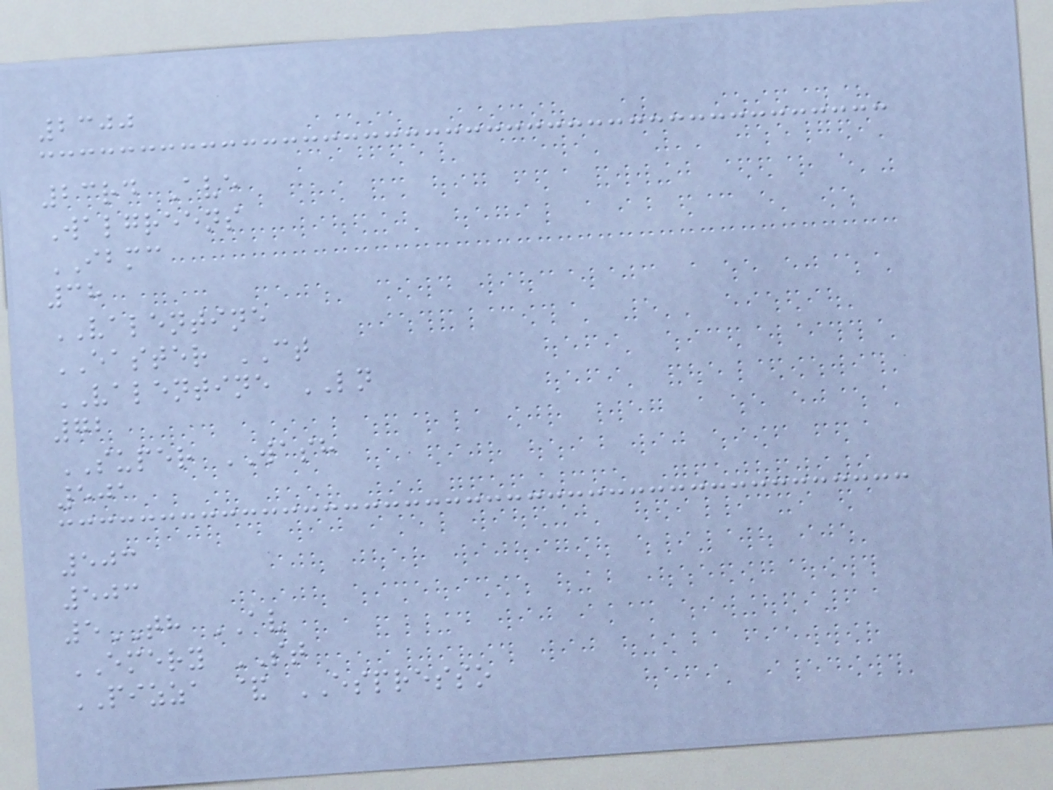2300
23rd Ave
Walgreens
IBMC
38
VALENTINE
EASTER CT
VALENTINE LN
72
SUPER WASH
501
503
503
5TH AV
EMERY ST
PIZZA & ESPRESSO
